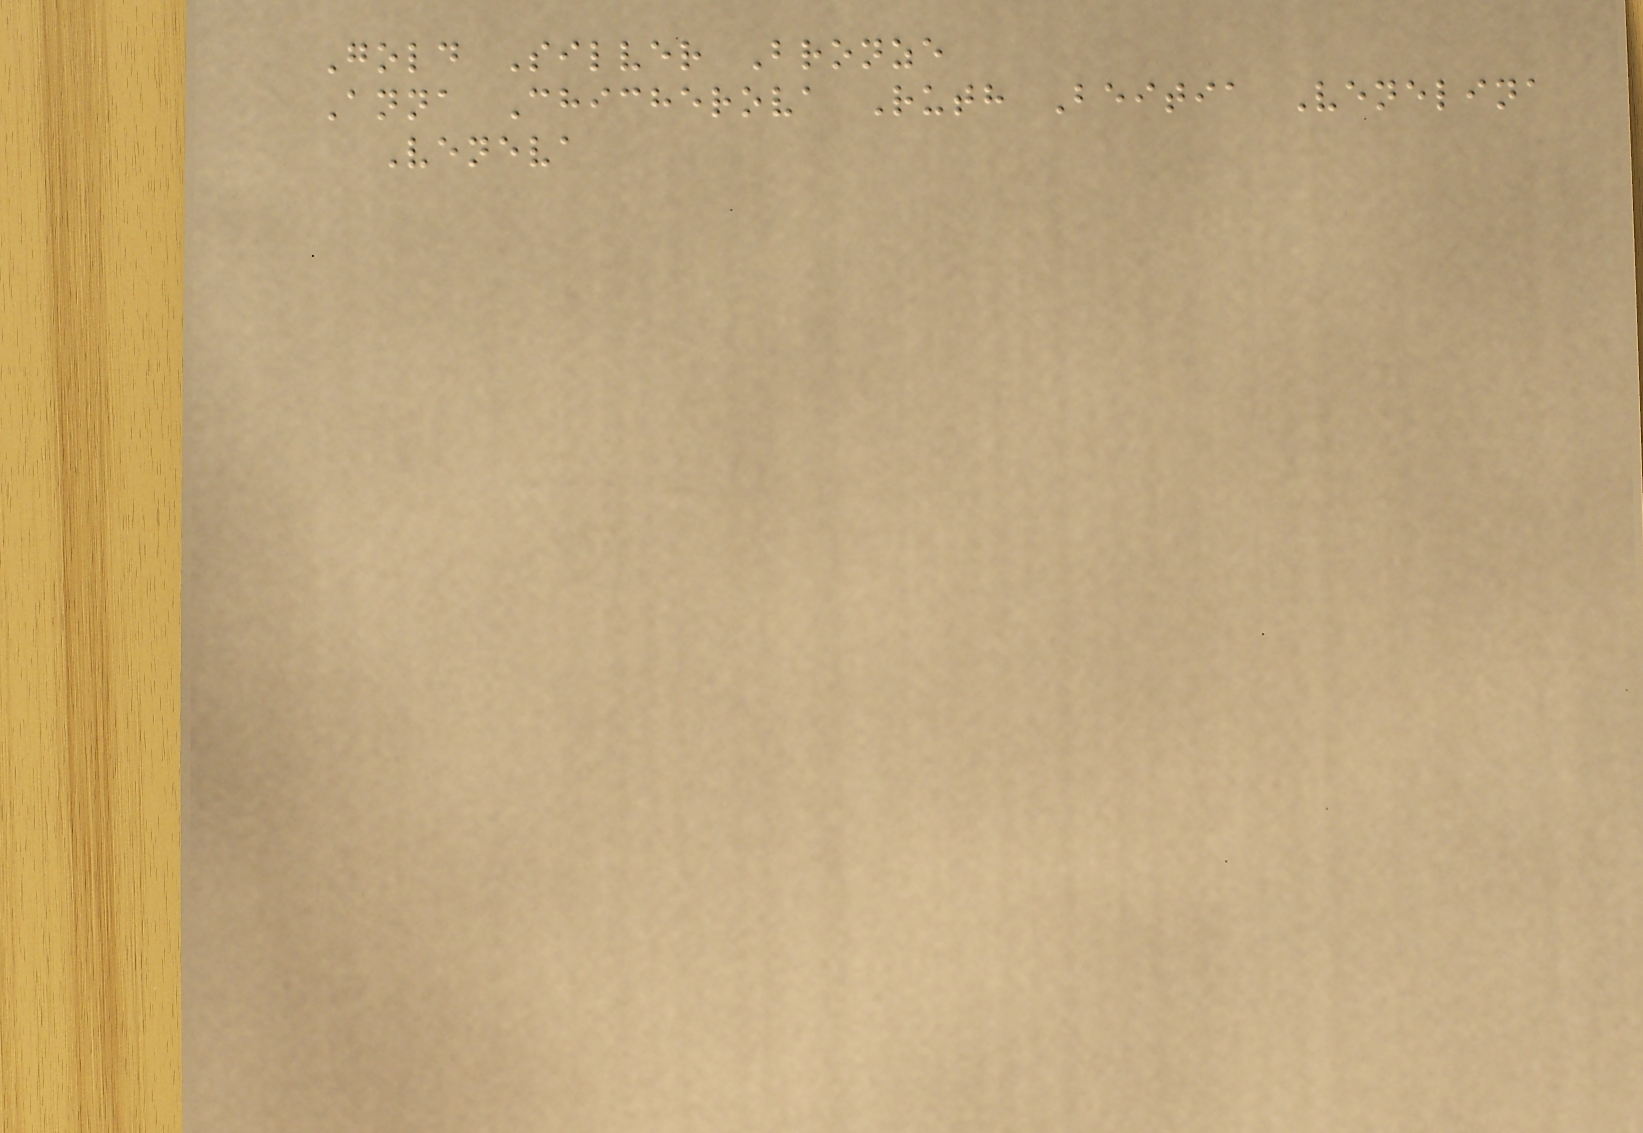Gold Silver Bronze
Anna Chicherova Ruth Beitia Venelina
Veneva
